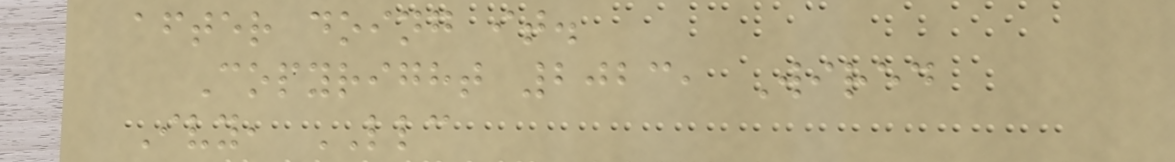after doing it.
Copyright 2023, Wired
Ivy, LLC
